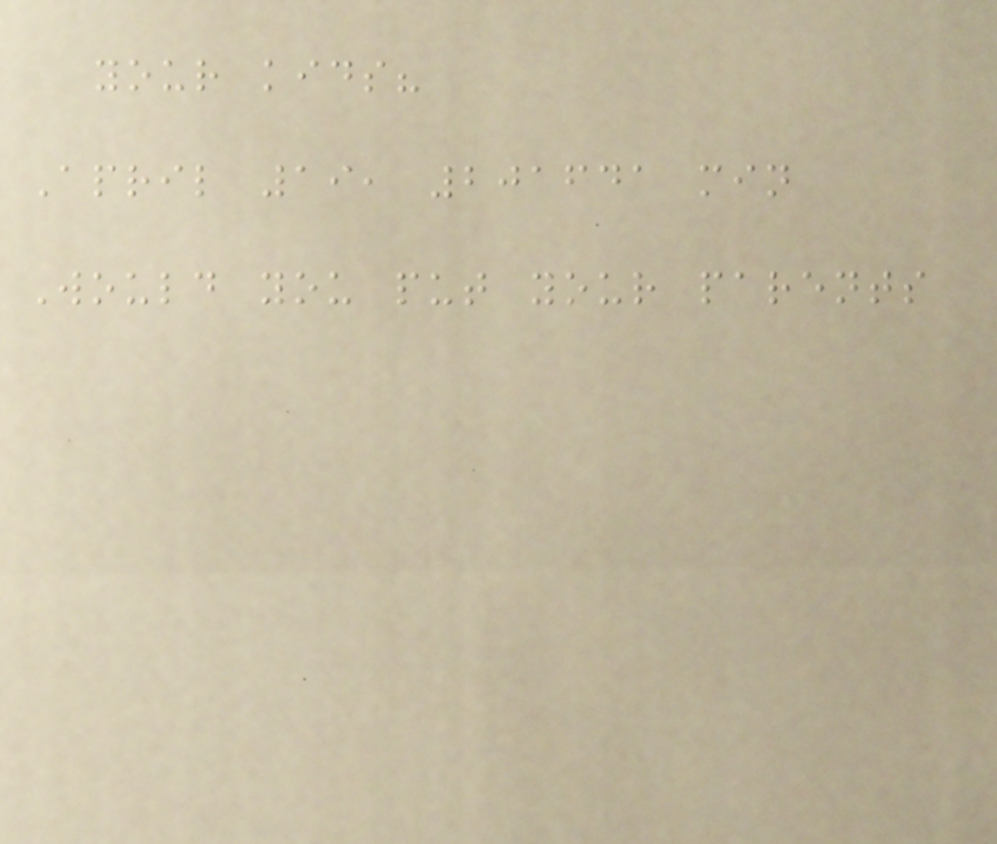your kids?
April 19, 201641 min
Would you put your parents
